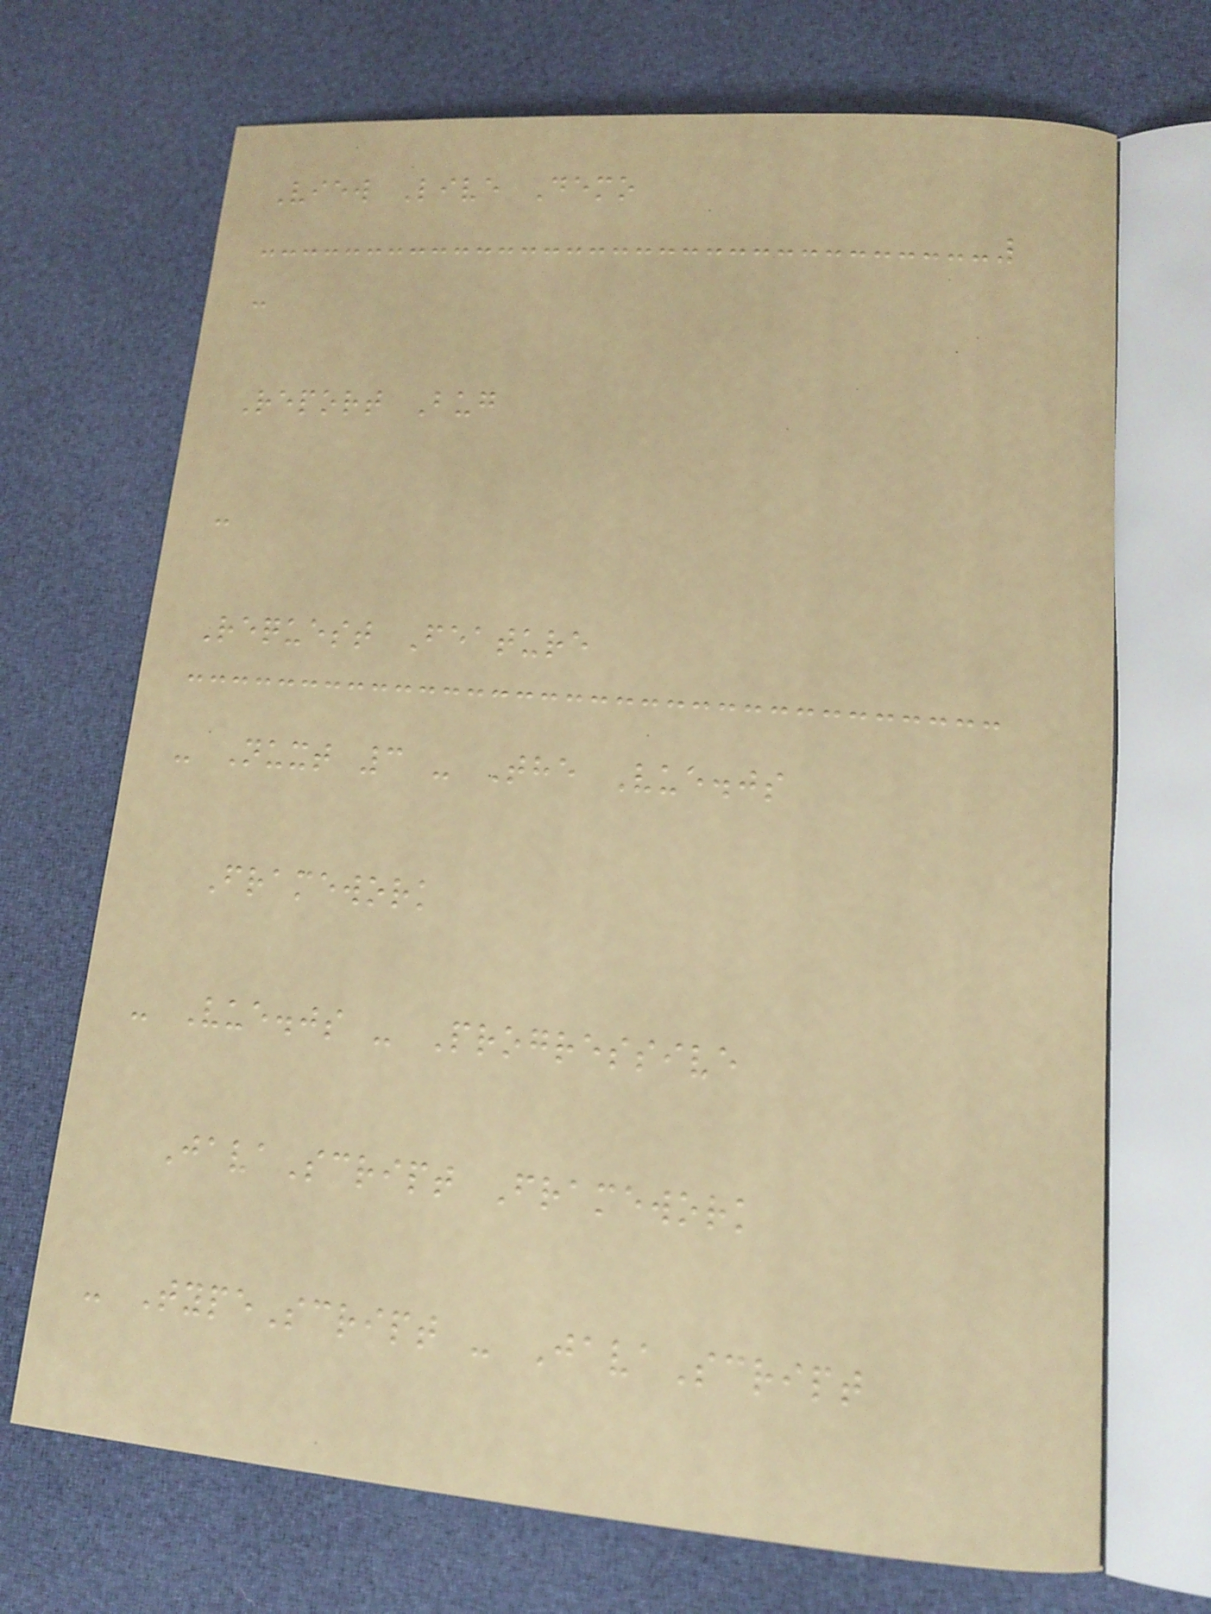View Live Demo
-
Report Bug
-
Request Feature
- Nuxt 3 - The Vue.js
Framework
- Vue.js - Progressive
JavaScript Framework
- TypeScript - JavaScript
